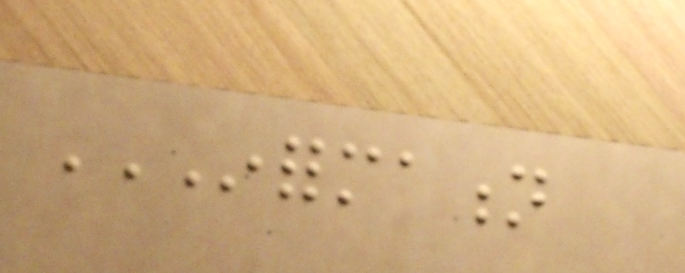INFORMATION
